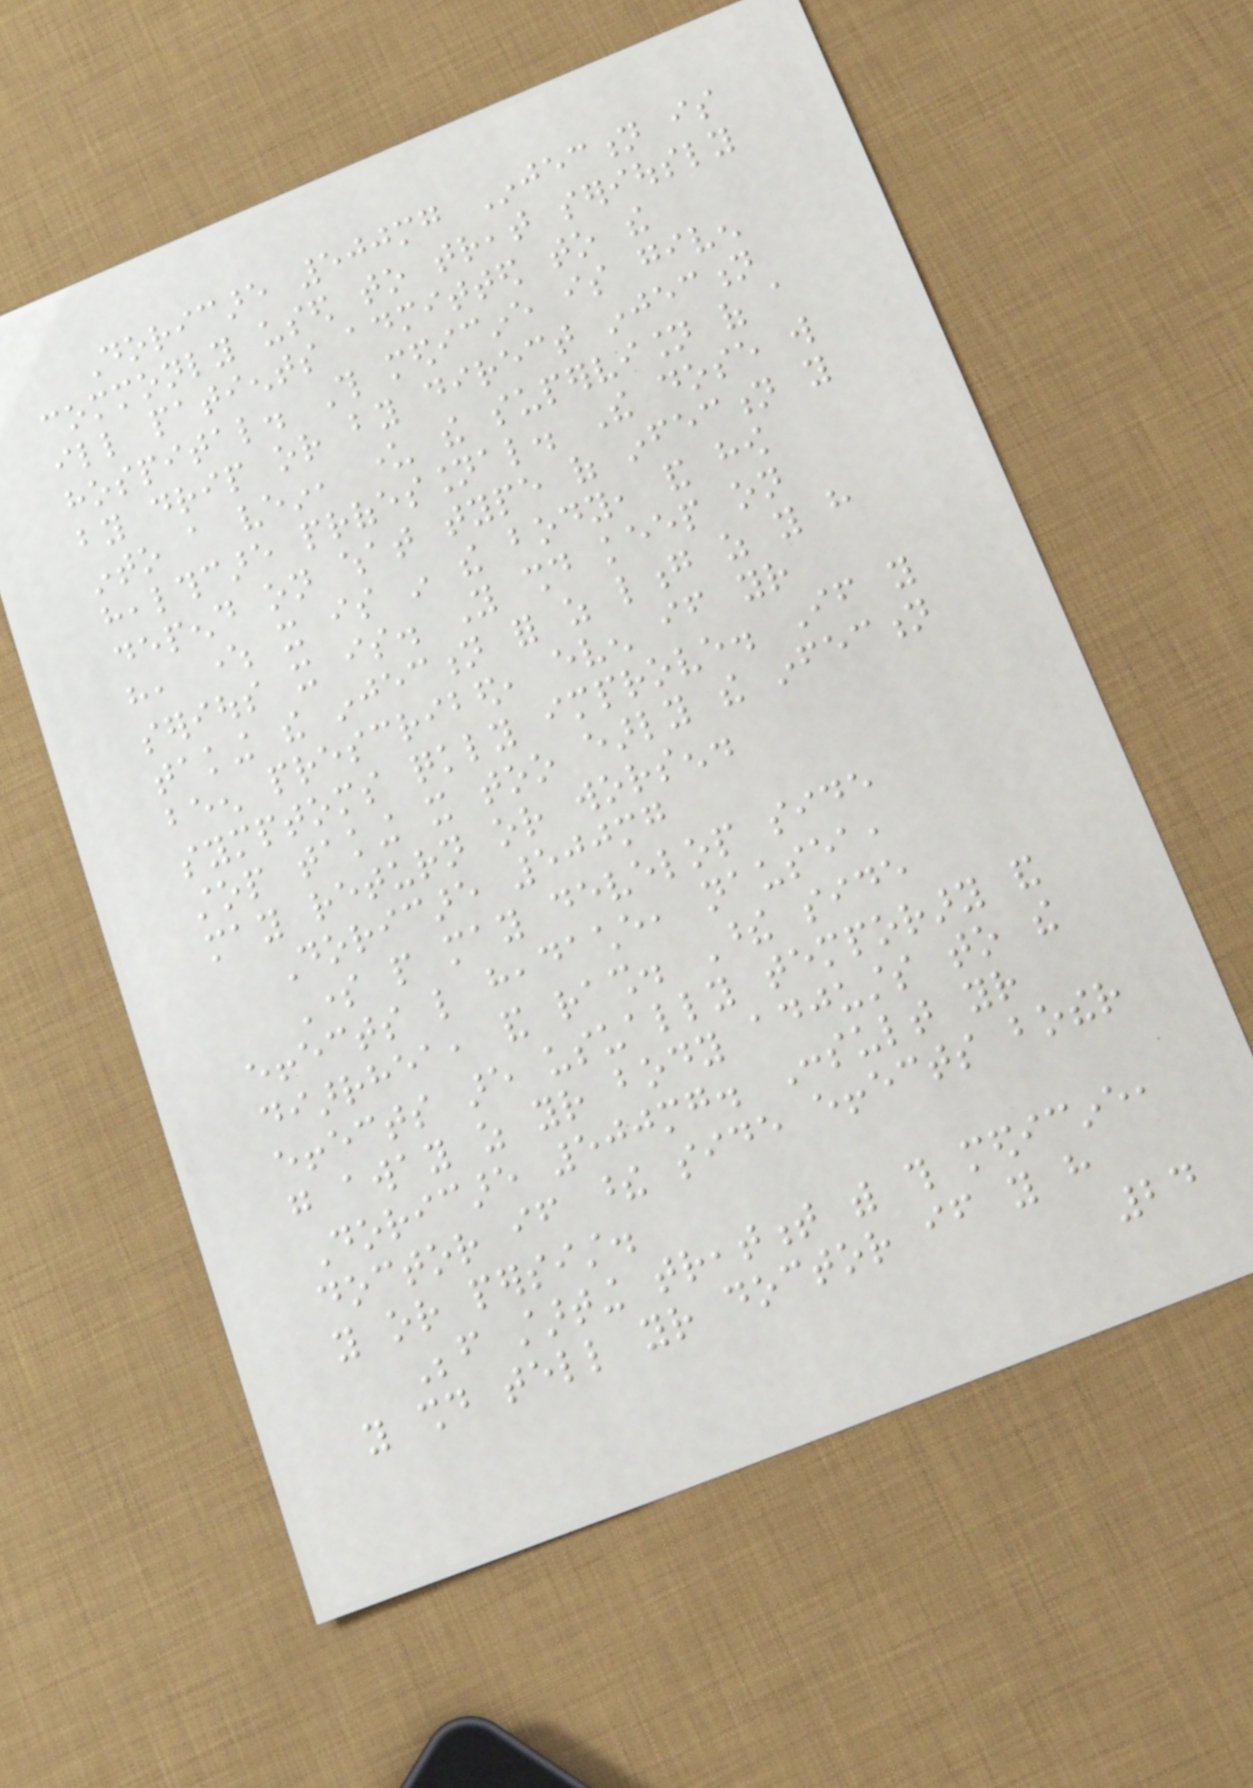Doricare 500mg Injection is
commonly used to treat seriously
ill patients admitted to the
hospital. This medicine is given
by drip or by direct injection
into a vein, under the supervision of a
healthcare professional. The dose will
depend on what type of infection you
have, where it is in the body, and how
serious it is. You should keep on
taking the injection for as long as you have
been prescribed, even if your
symptoms quickly improve. If you
stop taking it too early the infection
may return or worsen.
Doricare 500mg
Some people may develop side
effects like headache, nausea,
diarrhea, and rash. These side
effects are usually temporary and
go away as your body adjusts to the
Doricare 500mg. Consult your
doctor if these side effects bother
you or persist.
Before starting treatment with this medicine,
you should tell your doctor if you have
24
